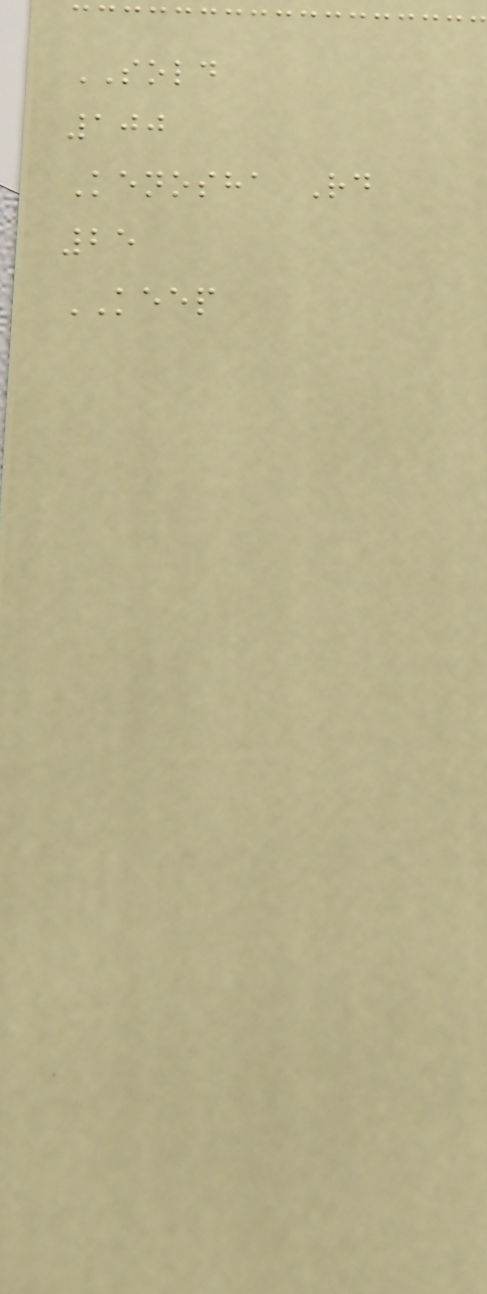SOLD
100
Kenosha Rd
25
KEEP
